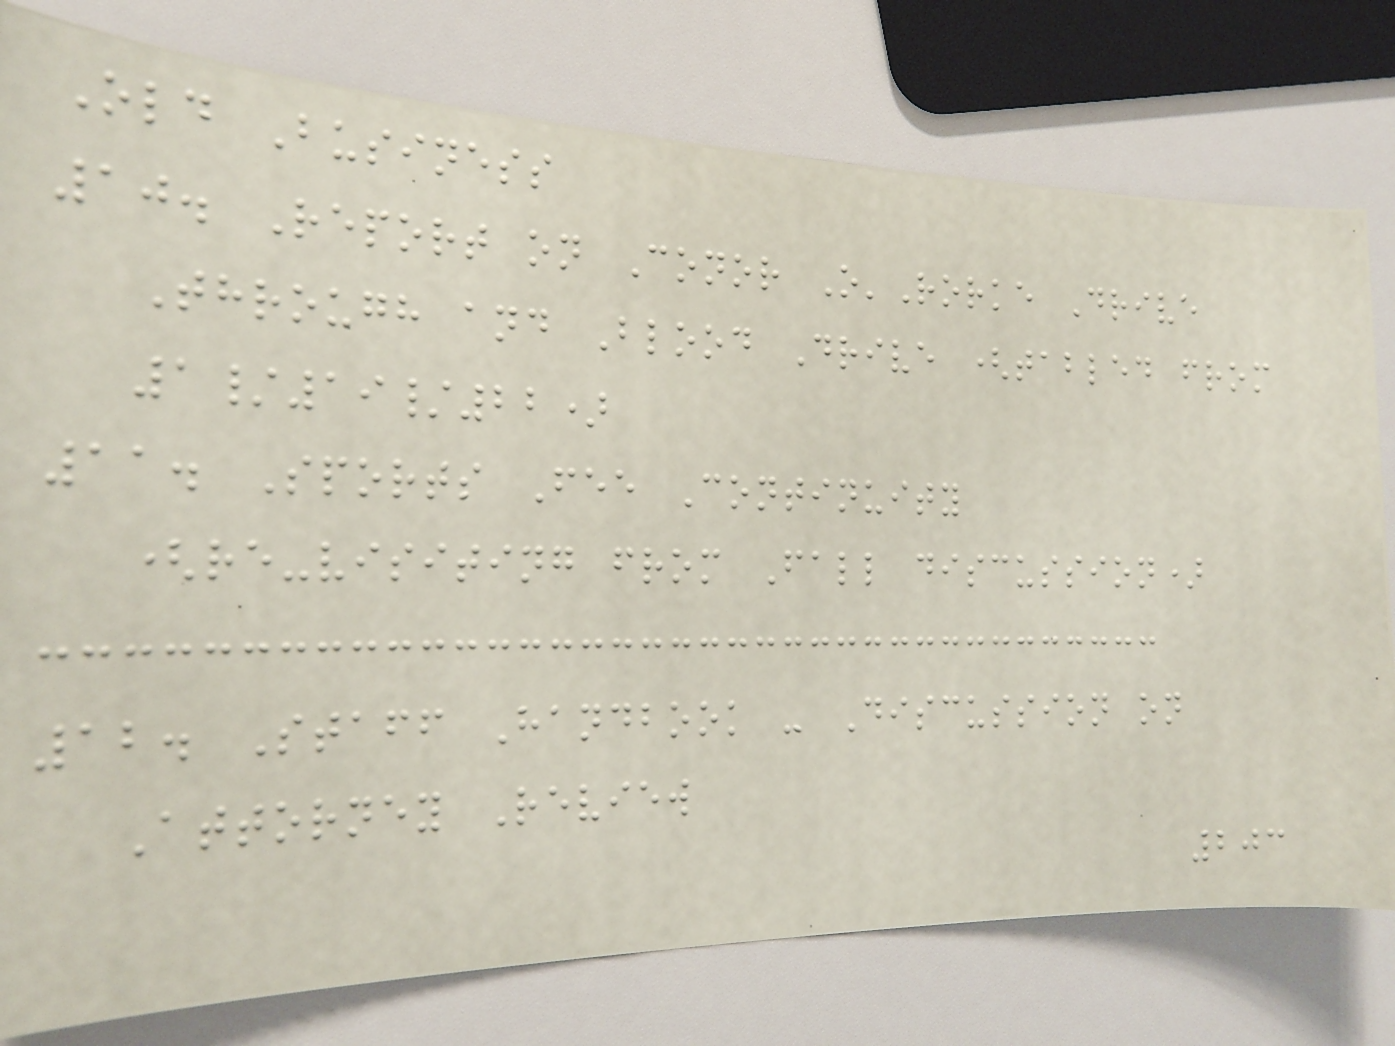Old Business
10. Report on Conor O'Rorke Drive
Through and Blood Drive (tabled from
1/19/22)
11. Sports Fee Continuity
(re-visiting from Fall discussion)
12. Staff Handbook - Discussion on
Attorney Review
203
